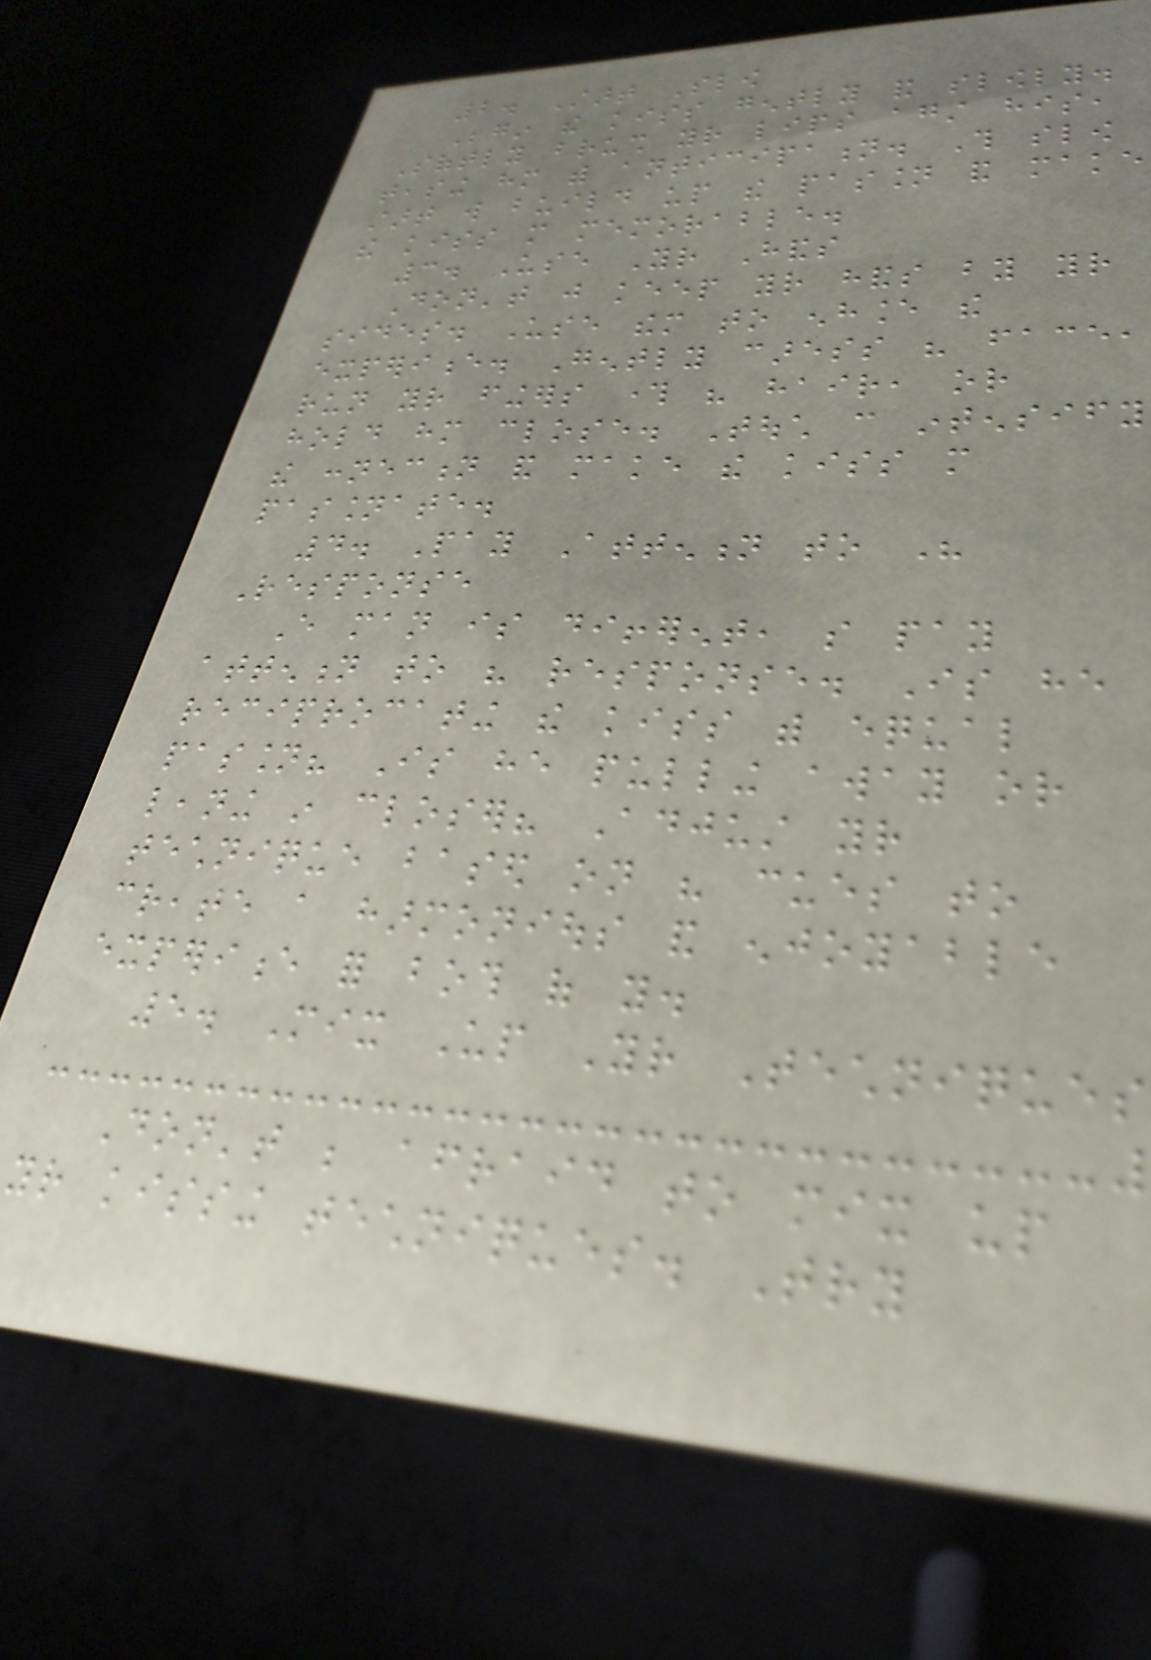2. Start Slow
Begin the kiss gently and slowly.
Softly brush your lips against his,
teasing him with anticipation. This slow
start will build up the passion and make
the kiss more memorable.
3. Use Your Hands
Don't just keep your hands by your
sides. Use them to enhance the
experience. Gently caress his face,
run your fingers through his hair, or
hold him close. Touch can intensify
the connection and make the kiss more
passionate.
4. Pay Attention to His
Response
Every man is different, so pay
attention to his response. Is he
reciprocating the kiss with equal
passion? Is he pulling away or
leaning in closer? Adjust your
technique based on his cues to
create a harmonious and enjoyable
experience for both of you.
5. Mix Up Your Techniques
Don't be afraid to mix up
your kissing techniques. Try
